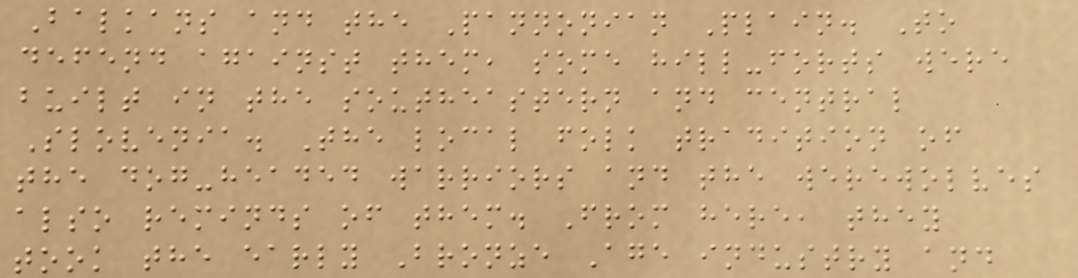Balkans and the Pannonian Plain. To
defend against them, some hill-forts were
built in the southeastern and central
Slovenia. The local folk tradition of
the dog-headed warriors and the werewolves
also reminds of them. From here, they
took the early Bronze Age industry and
